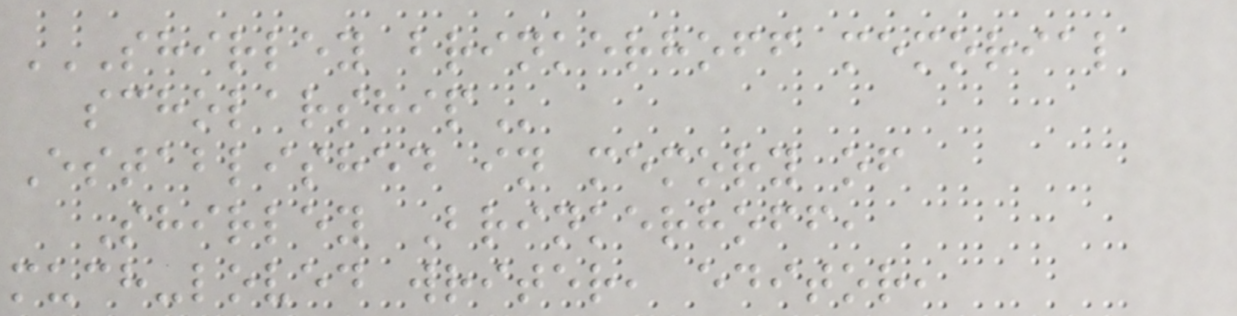SHIRLEY BRINKERHOFF MEMORIAL
SCHOLARSHIP
Established in memory of
Shirley Brinkerhoff,
much-loved writer, editor,
